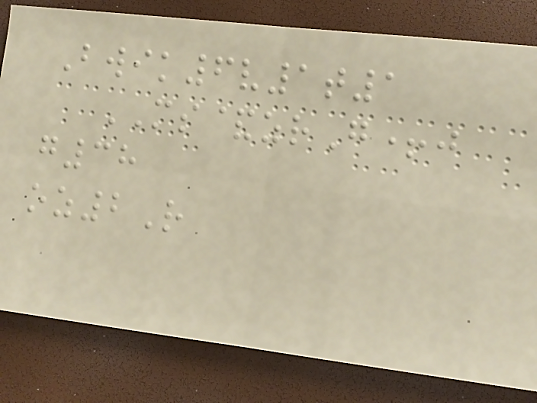Bwik6v1t1
MS&zrG+j
g38
oz2R
